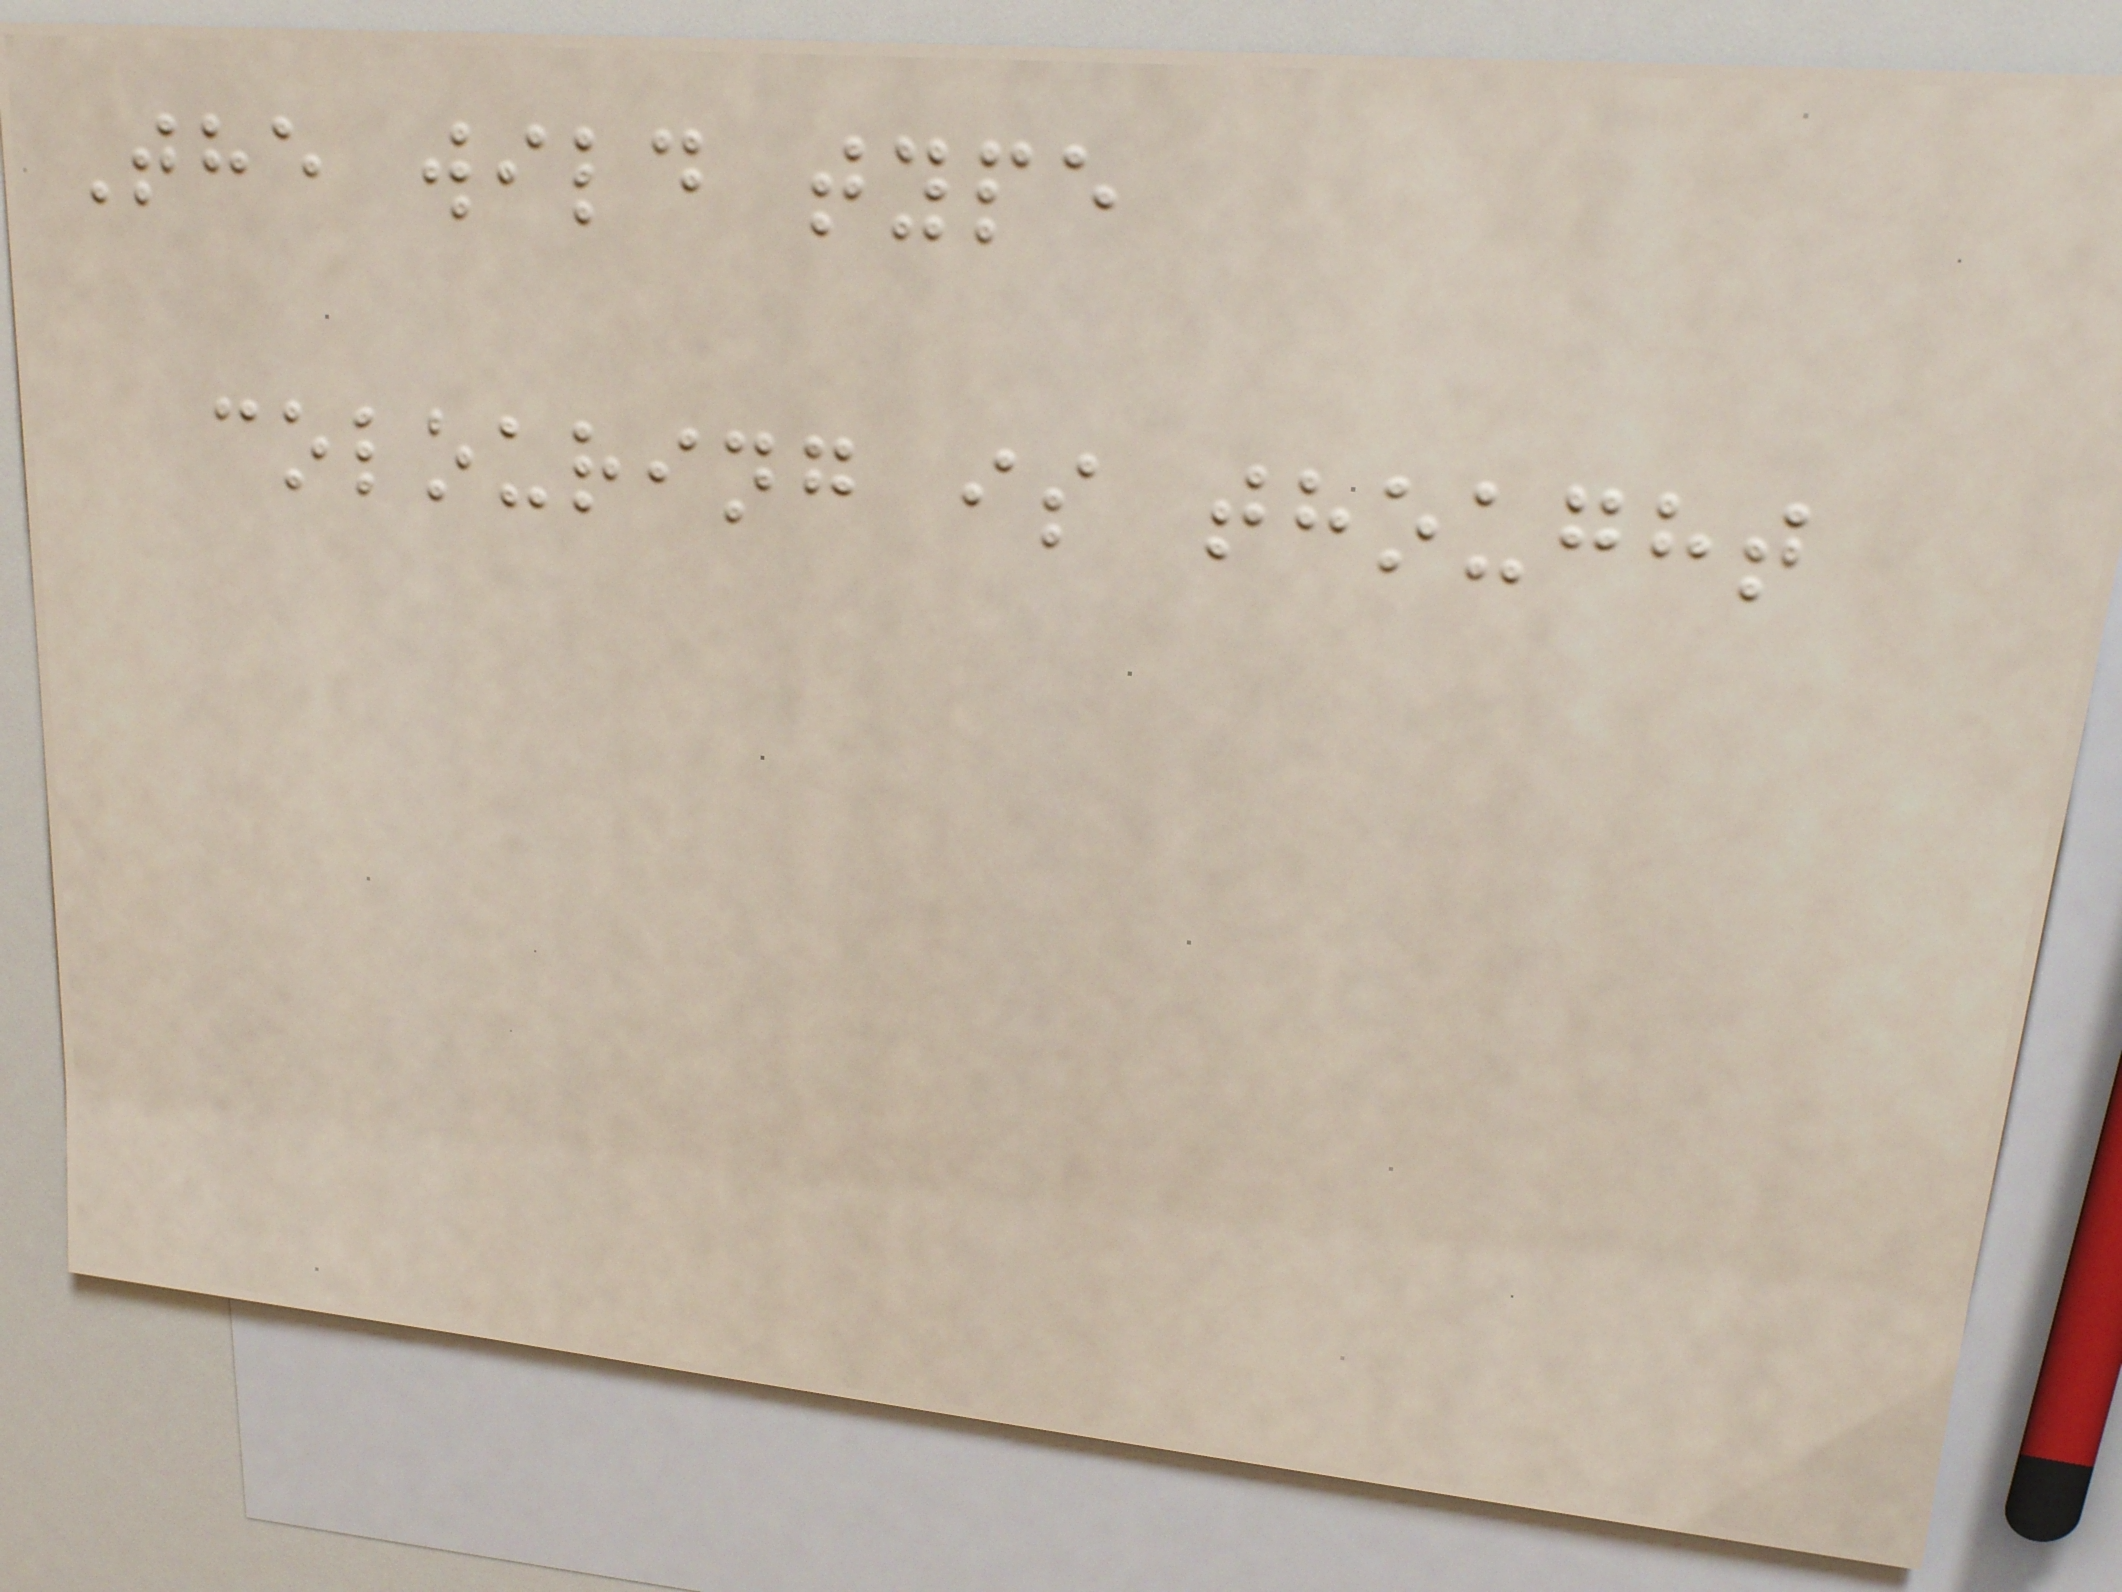The wild type
colouring is thought
